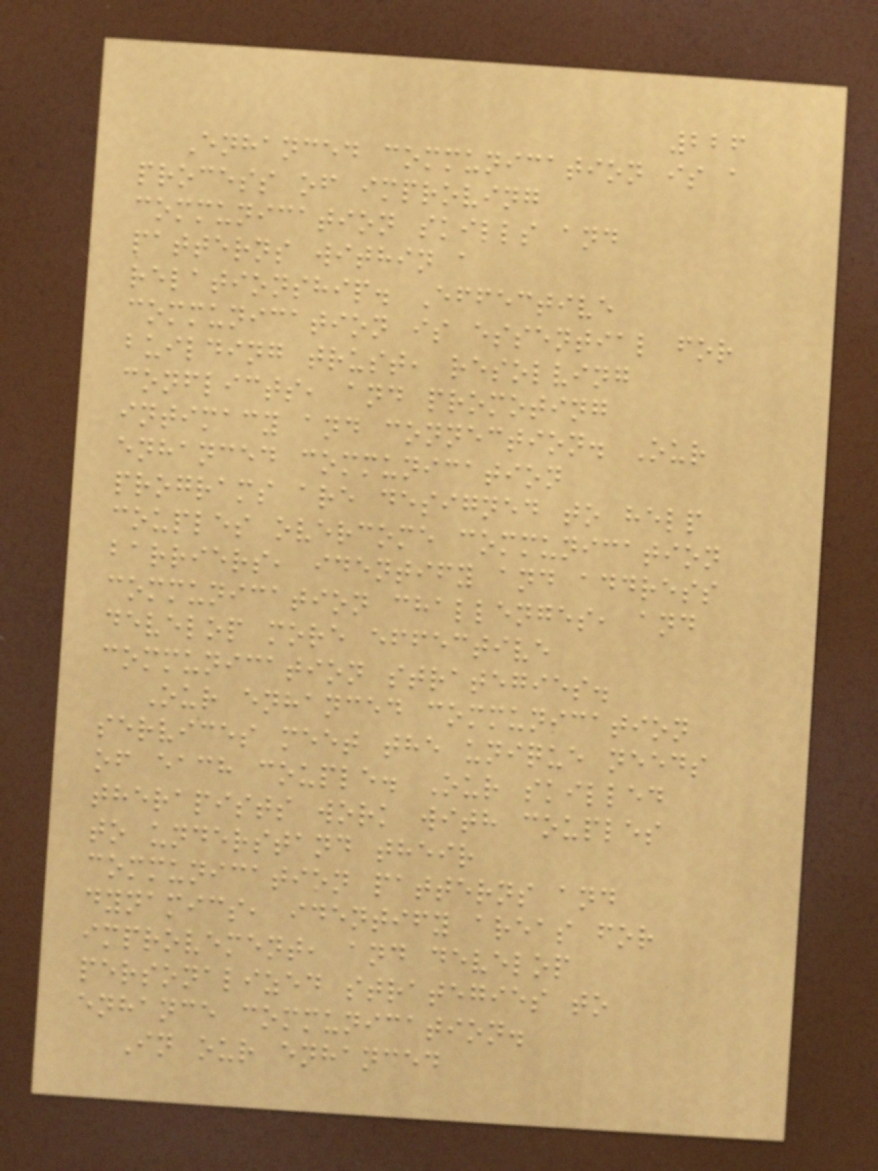226
Enhanced communication is a
process of improving
communication skills and
patterns within a
relationship. Effective
communication is essential for
building trust, resolving
conflicts, and promoting
intimacy and connection. Our
enhanced communication
programs are designed to help
couples overcome communication
barriers, identify and address
communication challenges, and
develop more effective
communication strategies.
Our enhanced communication
services meet the unique needs
of each couple. Our skilled
therapists work with couples
to understand their
communication patterns and
dynamics, identify areas for
improvement, and develop
personalized strategies to
enhance communication.
In our enhanced
